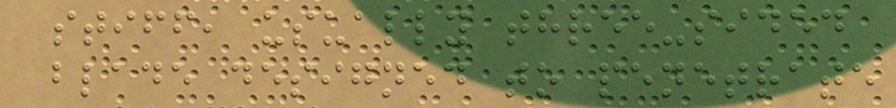stiff, usually three-sided
blade designed to penetrate
